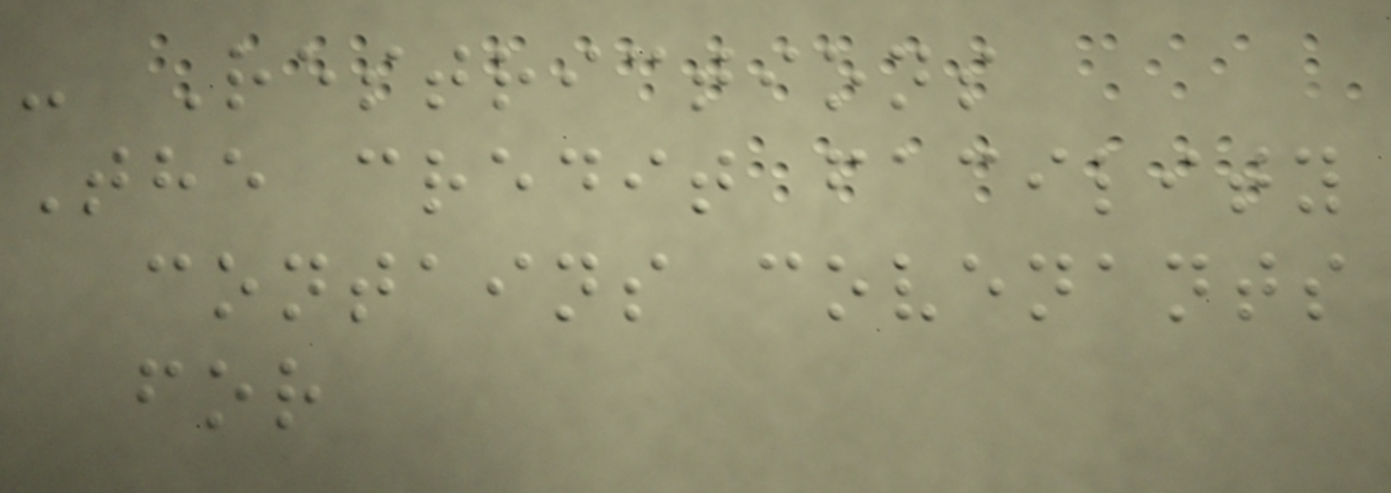- Restrictions
The credit facility
contains covenants
for
